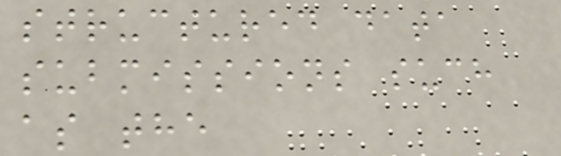structured data
submissions such
as the
